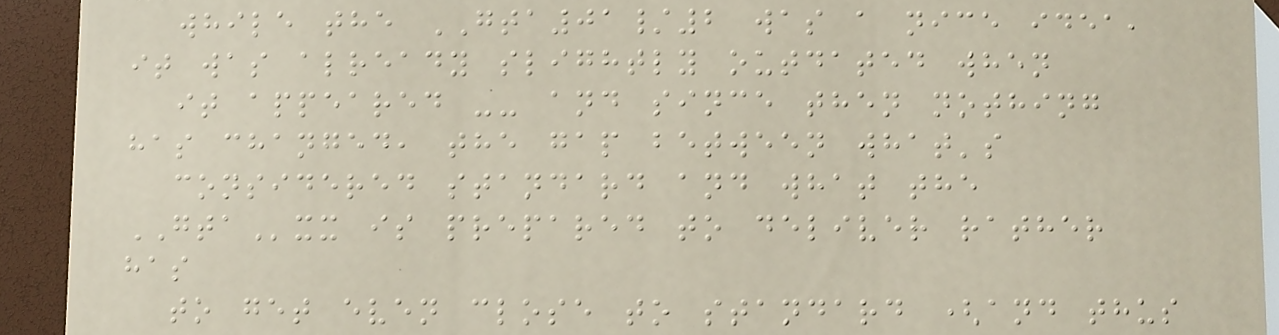while the GTA01/2 was a nice idea,
it was already slightly outdated when
it appeared -- and since then nothing
has changed, the gap between what's
considered standard and what the
GTAxx is prepared to deliver rather
has
to get even close to standard (and thus
